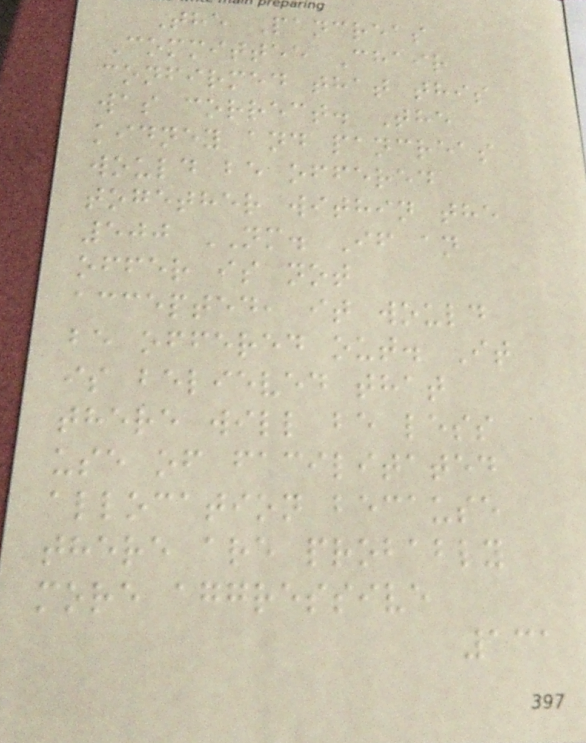The Pancreas
Committee Chair
confirmed that this
was correct. The
kidney and pancreas
would be offered
together within the
500 NM. If an
offer is not
accepted, it would
be offered out. It
is believed that
there will be less
use of facilitated
allocation because
there are probably
more aggressive
131
